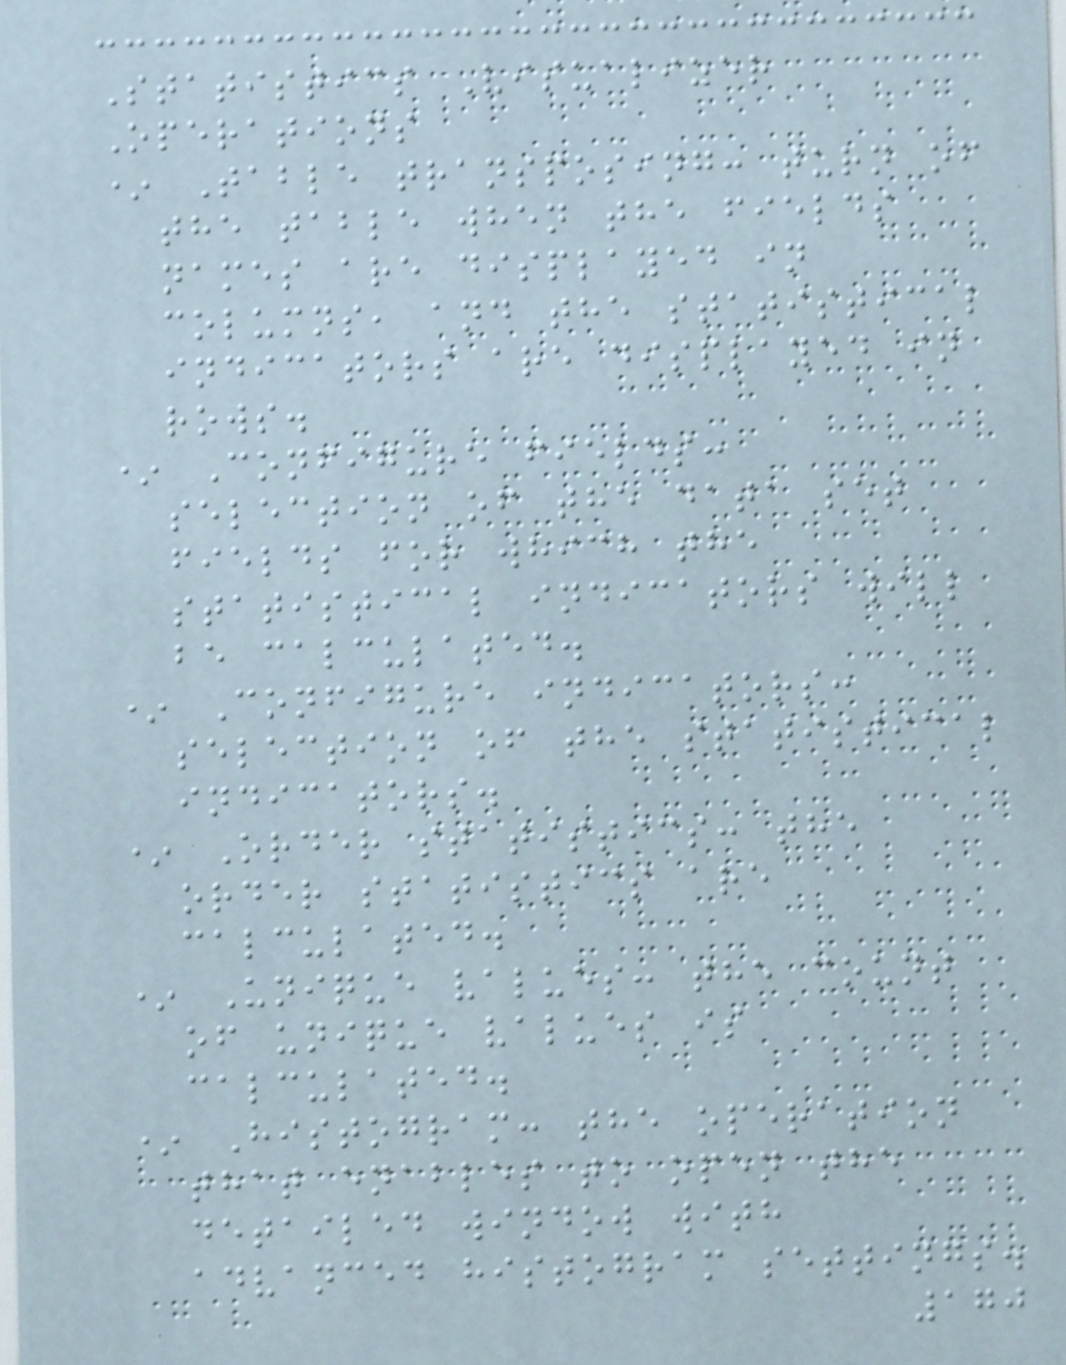Statistics Visualizer
Operations
* Table transposing: turn of
the table when the fields
names are displayed in
columns, and the statistical
indicators are displayed in
rows.
* Configure fields:
selection of the data set
fields for which the
statistical indicators will
be calculated.
* Configure indicators:
selection of the statistical
indicators.
* Order statistics: the
order statistics are
calculated.
* Unique values: the count
of unique values is
calculated.
* Histogram: the operation
that enables to open the
detailed window with
advanced histogram settings.
170
